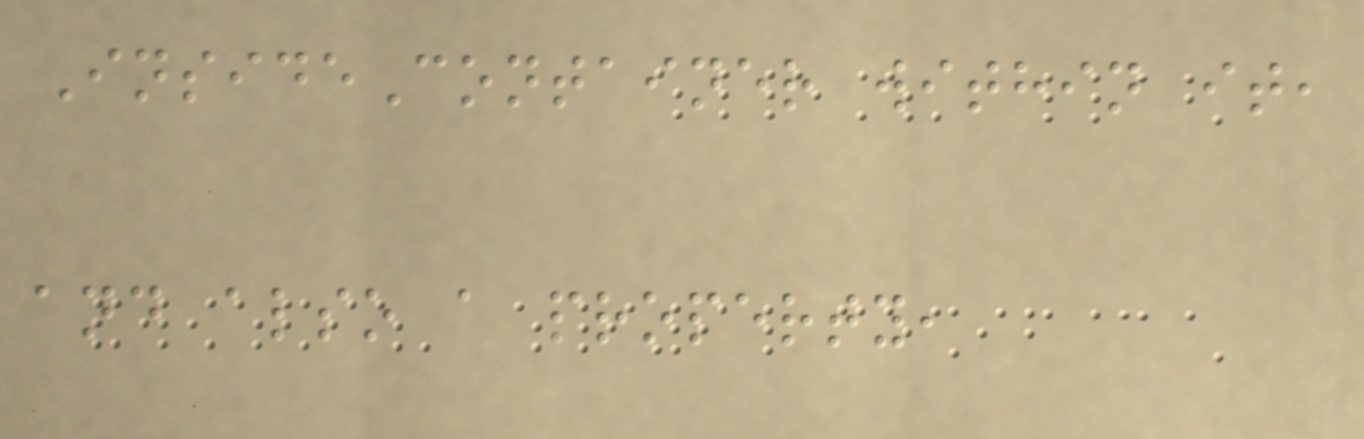InsideContainer within it,
and also a property,
